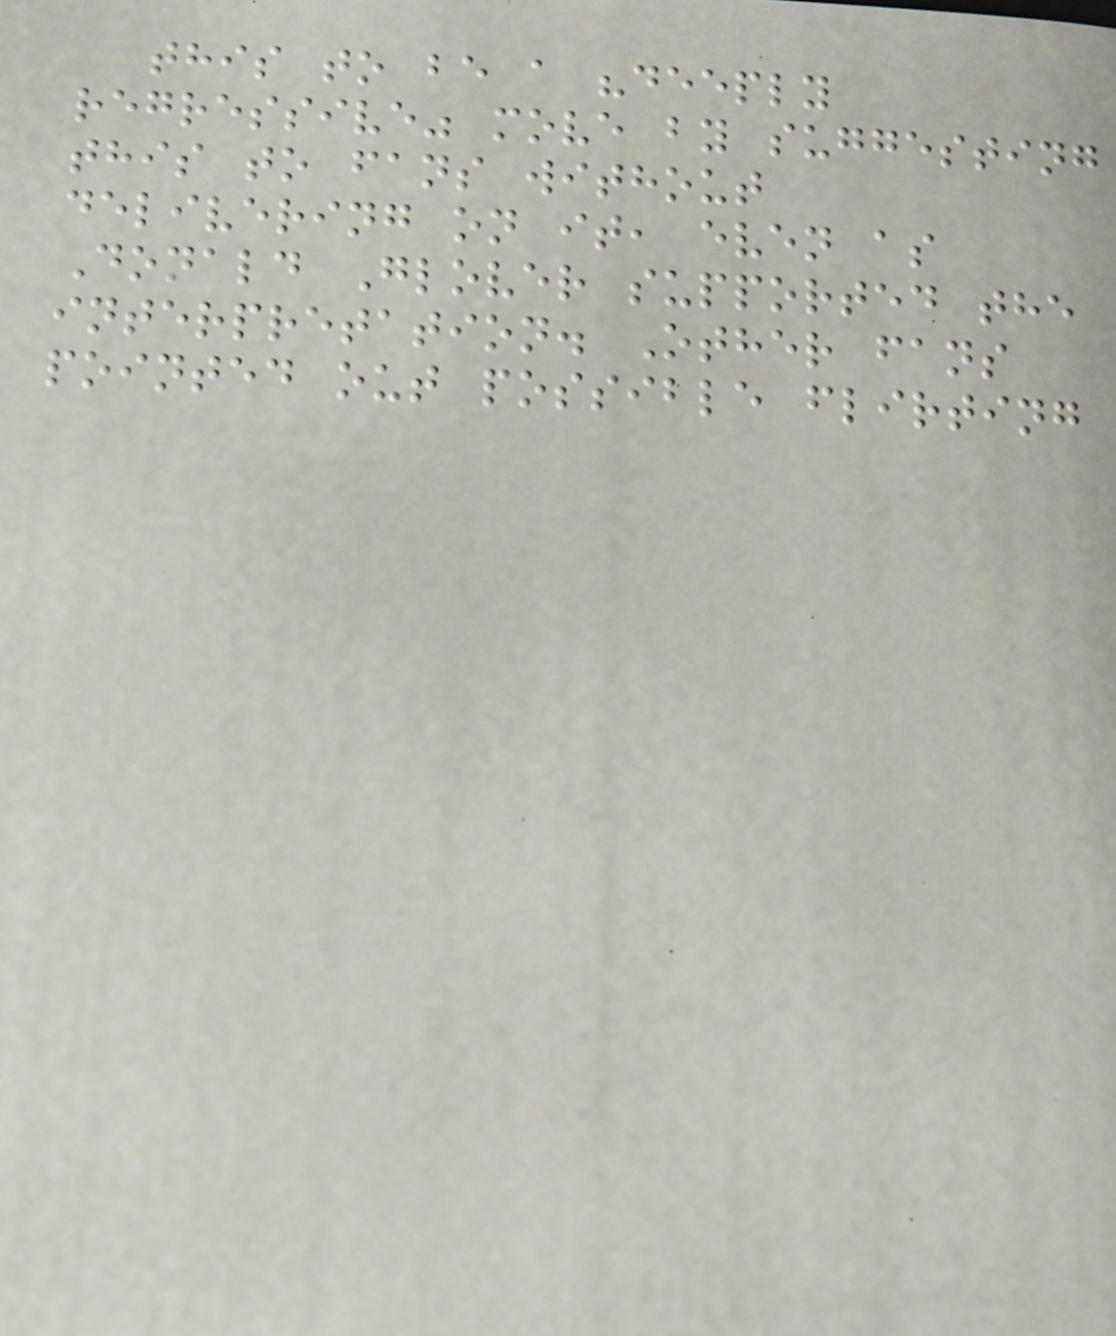this to be a "deeply
regressive" move by suggesting
this to fans without
delivering on it, even as
Donald Glover supported the
interpretation. Other fans
pointed out possible flirting
